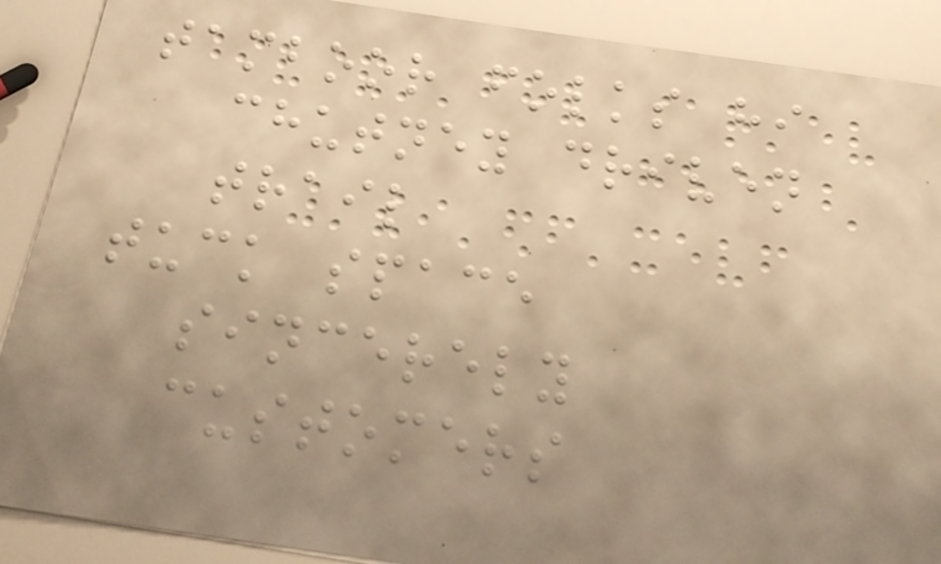tamboor folks hi
chutney driven
trail
tuck space
sincerely
customers
